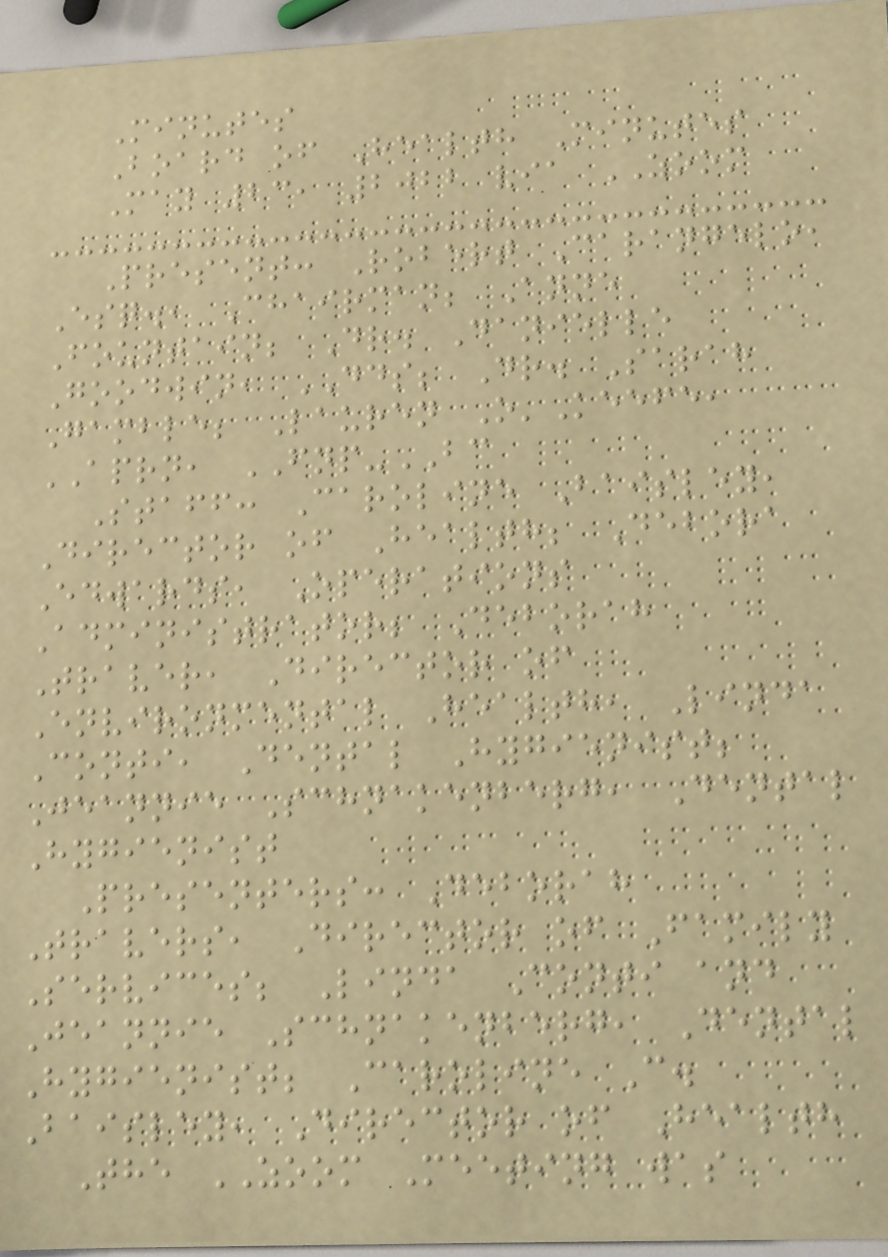Minutes
Board of Health Minutes
May 23, 2022 via ZOOM
Present: Robert Carangelo,
Esq., Chairman; Anne
Fountain; Dr. Danielle
Goodwin, DDS; Dr. Sarah
Gamble; Lauren O'Keefe,
APRN, FNP-BC
Staff: Caroline Baisley,
Director of Health; Debora
Edwards, Operations
Administrator; Deborah
Traver, Director of
Environmental Health, Linda
Conti, Dental Hygienist;
Jeannie Schnakenberg, Dental
Hygienist
Presenters: Deborah
Travers, Director of Family
Services; Linda Conti and
Jeannie Schnakenberg, Dental
Hygienist; Caroline C.
Baisley, Director of Health
The ZOOM Meeting was
